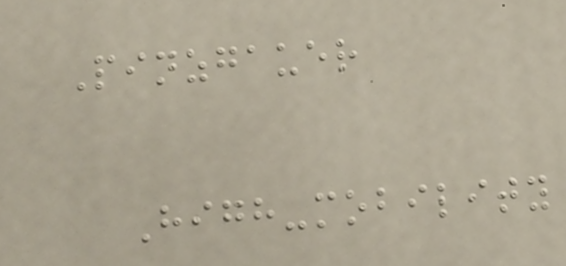Pinzgauer
High-mobility
